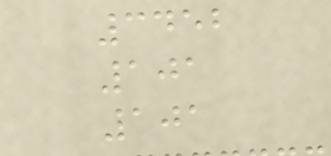3452
101
101
